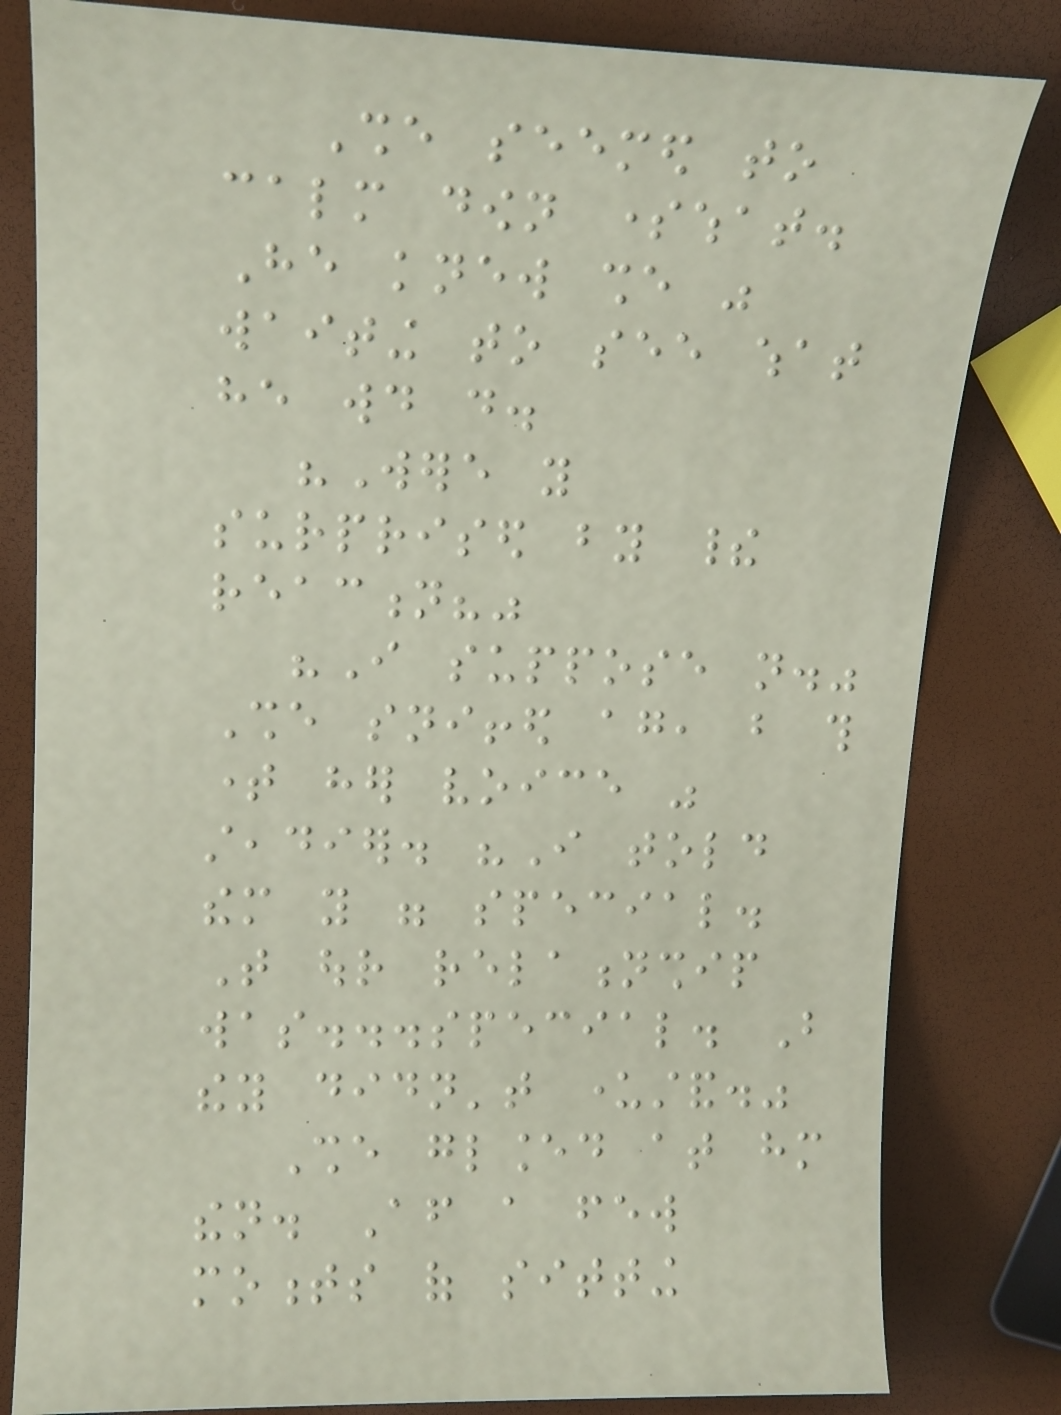She seemed to
calm down somewhat.
He knew she was
waiting to see what
he would do.
"Were you
surprised by their
reaction?"
"I suppose not."
She sniffed again, but this
time her voice was
steadier. "I told
them you were special.
That our relationship
was...special. But
they didn't understand."
She glanced at him
then. After a few
moments of sitting
